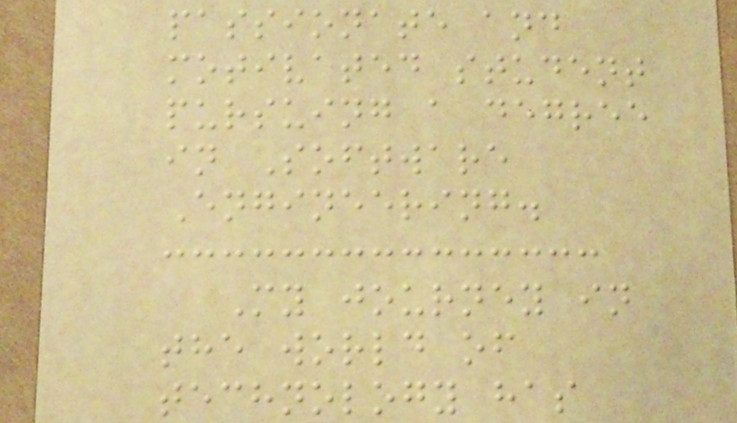passionate and
motivated student
pursuing a degree
in Software
Engineering.
My journey in
the world of
technology has
